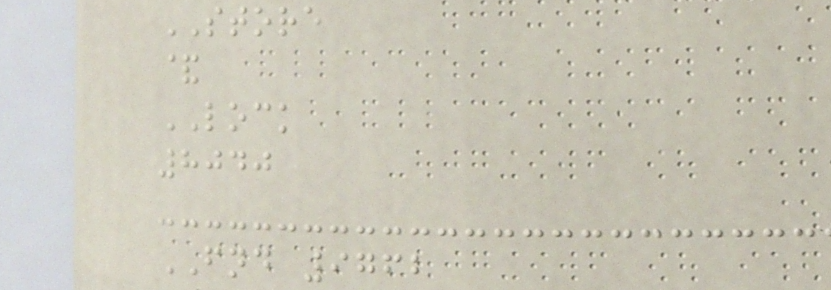STORE
&
LOCK
8040
FND 9762
